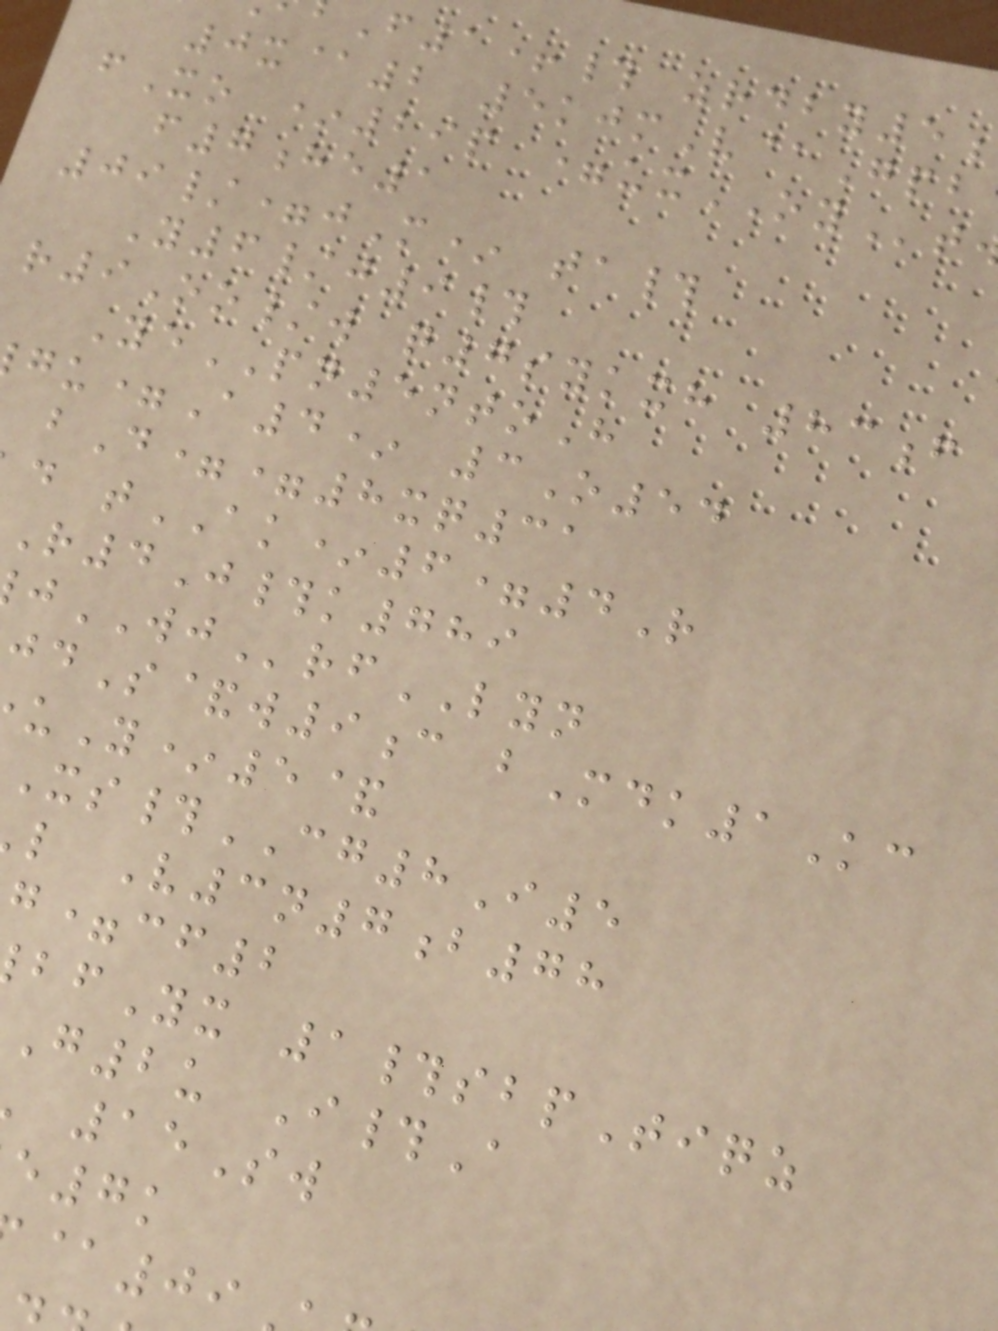F1+# zrdby5
0x@2 5kjmV@Gpb
fXo *29p =uxOYt
f7he1
09/=jM* ta#
Y6/j9#
r9Oo/w q7sykxh 83f
YePN5ntoH
u=A4* 3O54
bD==8xq31
d tAK*6=4R
R4J#k789
WJrfLYN
S&w9c bMdk1Kc
uY*5&
Xs#CG8I5
l V3n7b78
=cf2
Yx 1#sbpTiqz
G2u I#A
15Sw
e7k
